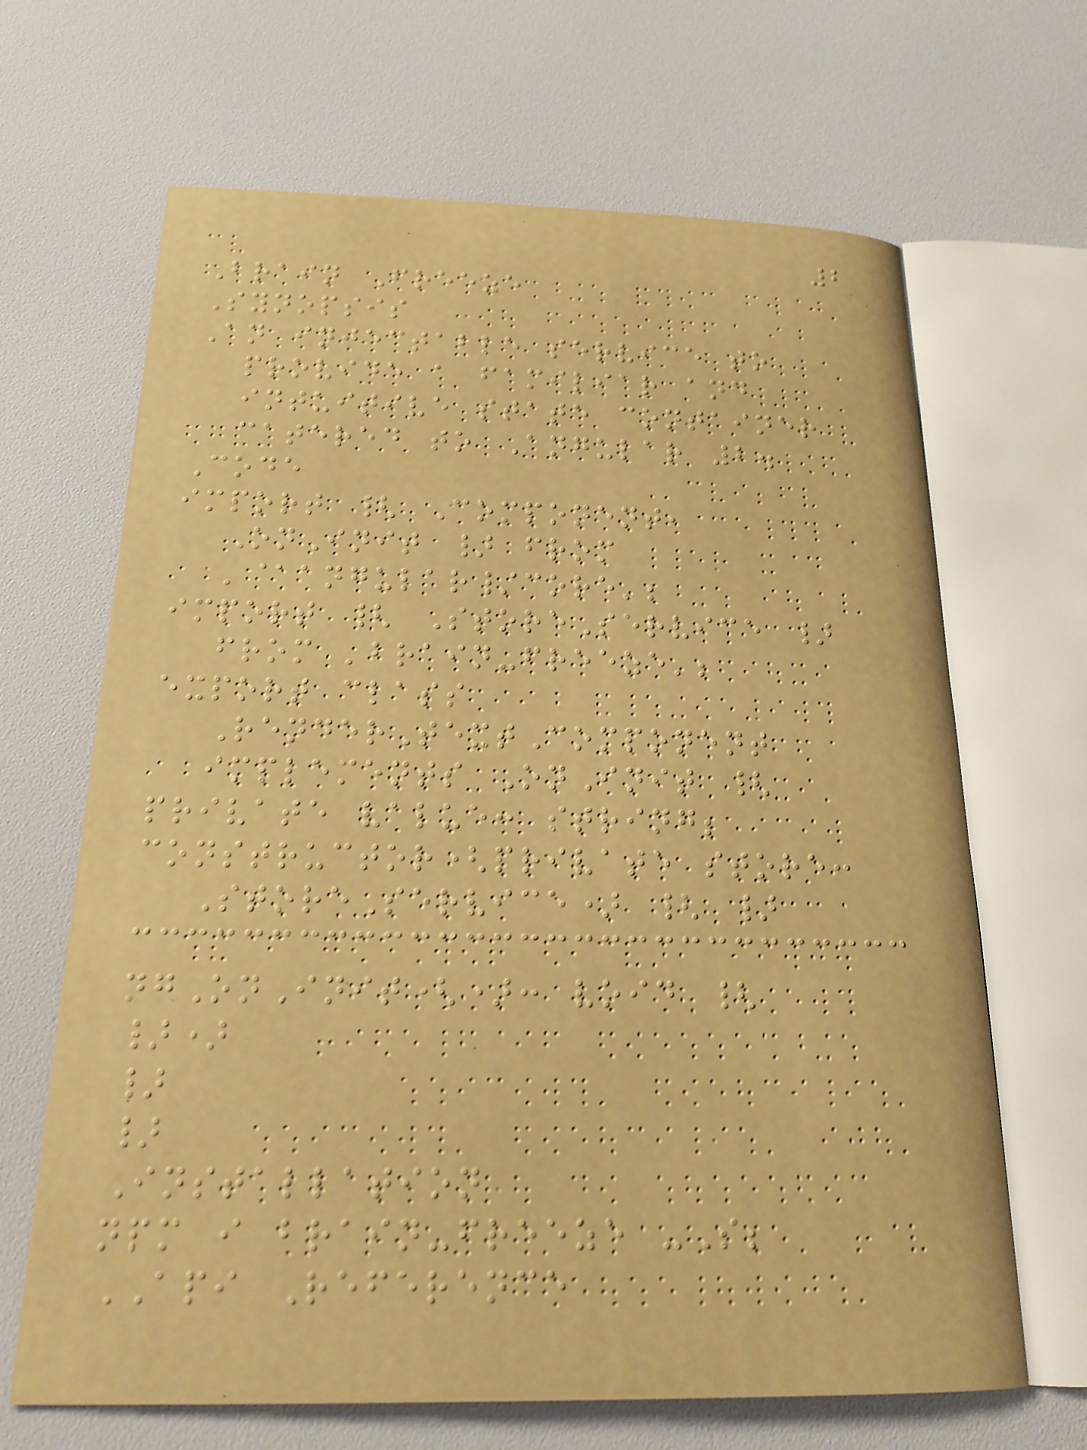2
Brain Freeze
Synopsis
An injectable service to
provide a familiar and
intuitive state container
catered to Angular 2.
Code
import { Component,
OnInit } from
'@angular/core';
import { StoreService }
from 'brain-freeze';
export class
RenderTextComponent
implements OnInit {
private value: string;
constructor(private store:
StoreService) { }
ngOnInit(): void {
})
}
}
Installation
npm i brain-freeze -S;
API Reference
